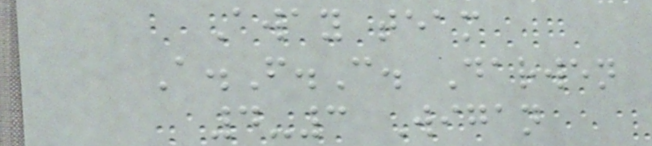Away team
A.F.C. Darwen
4-3 Wigan
